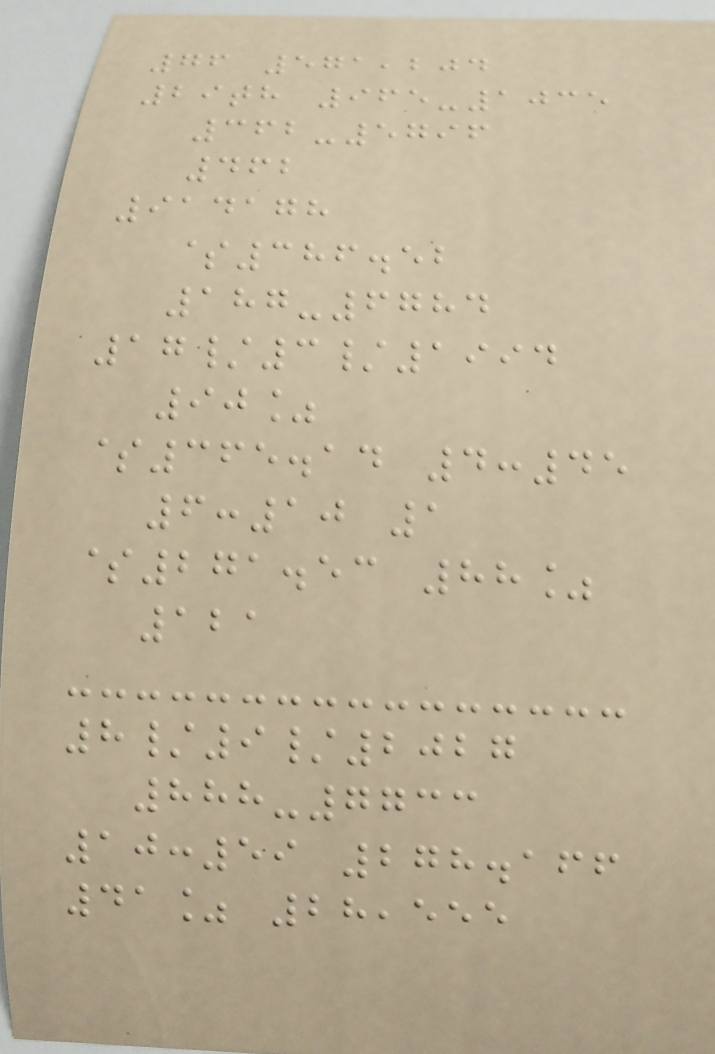76 571,204
29th 965-1035
362-5796
462
914178
$386.52
187-6784
17/3/1994
90%
$365.14 4:45
6:10 1
$271.53 88%
121
8/9/2027
888-7733
10:59 278.166
41% 28,555
